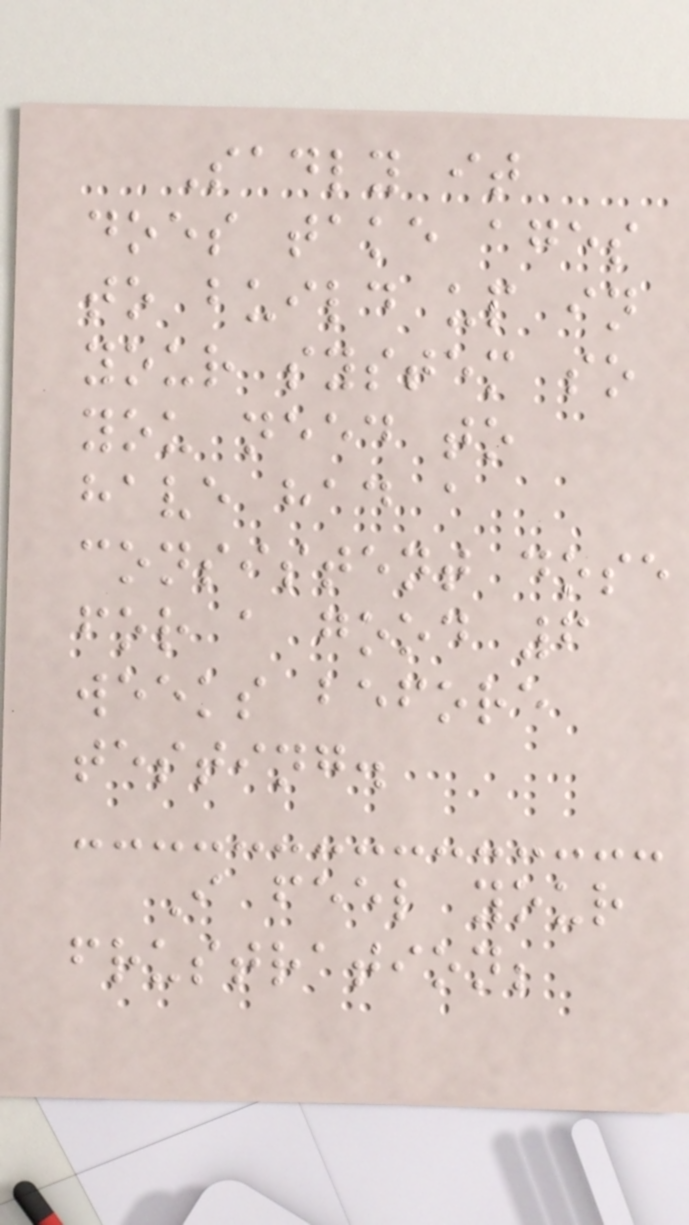Sadly it
does take ages
to build up in
your system so
you need to
have had a
consistent dose
for a good 6
weeks before
testing.
I feel your
frustration;
